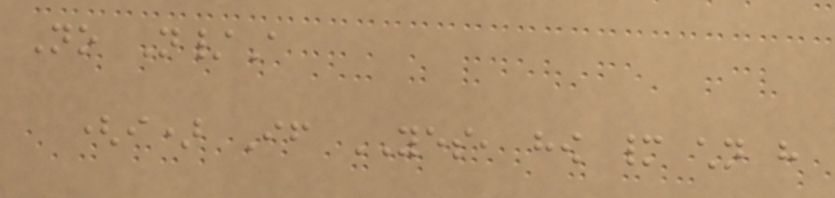No N/A
(i) If YES, how many children have
